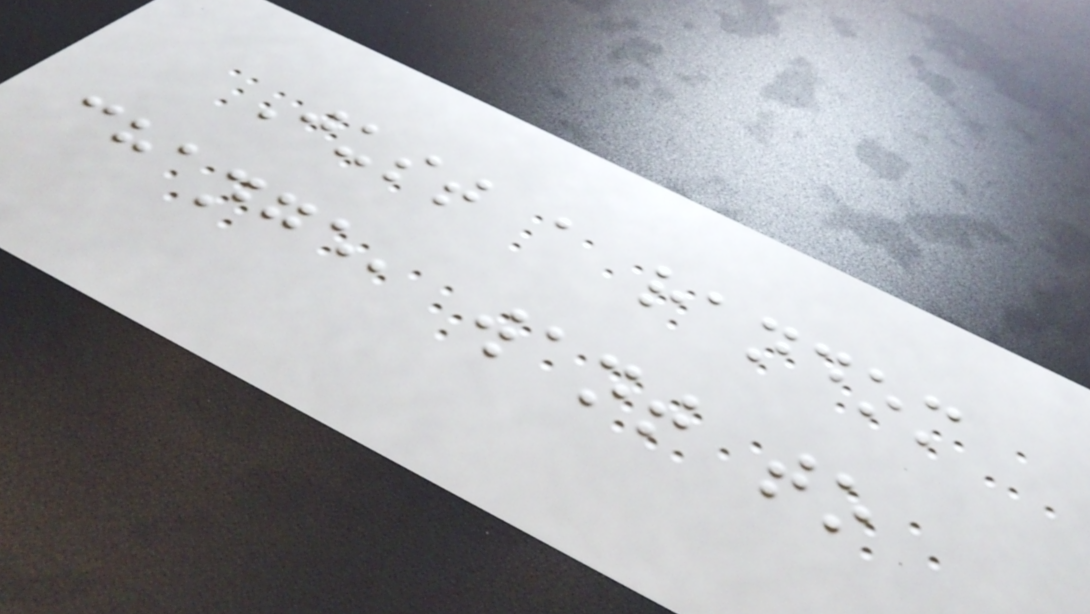Just a random
change, want to
